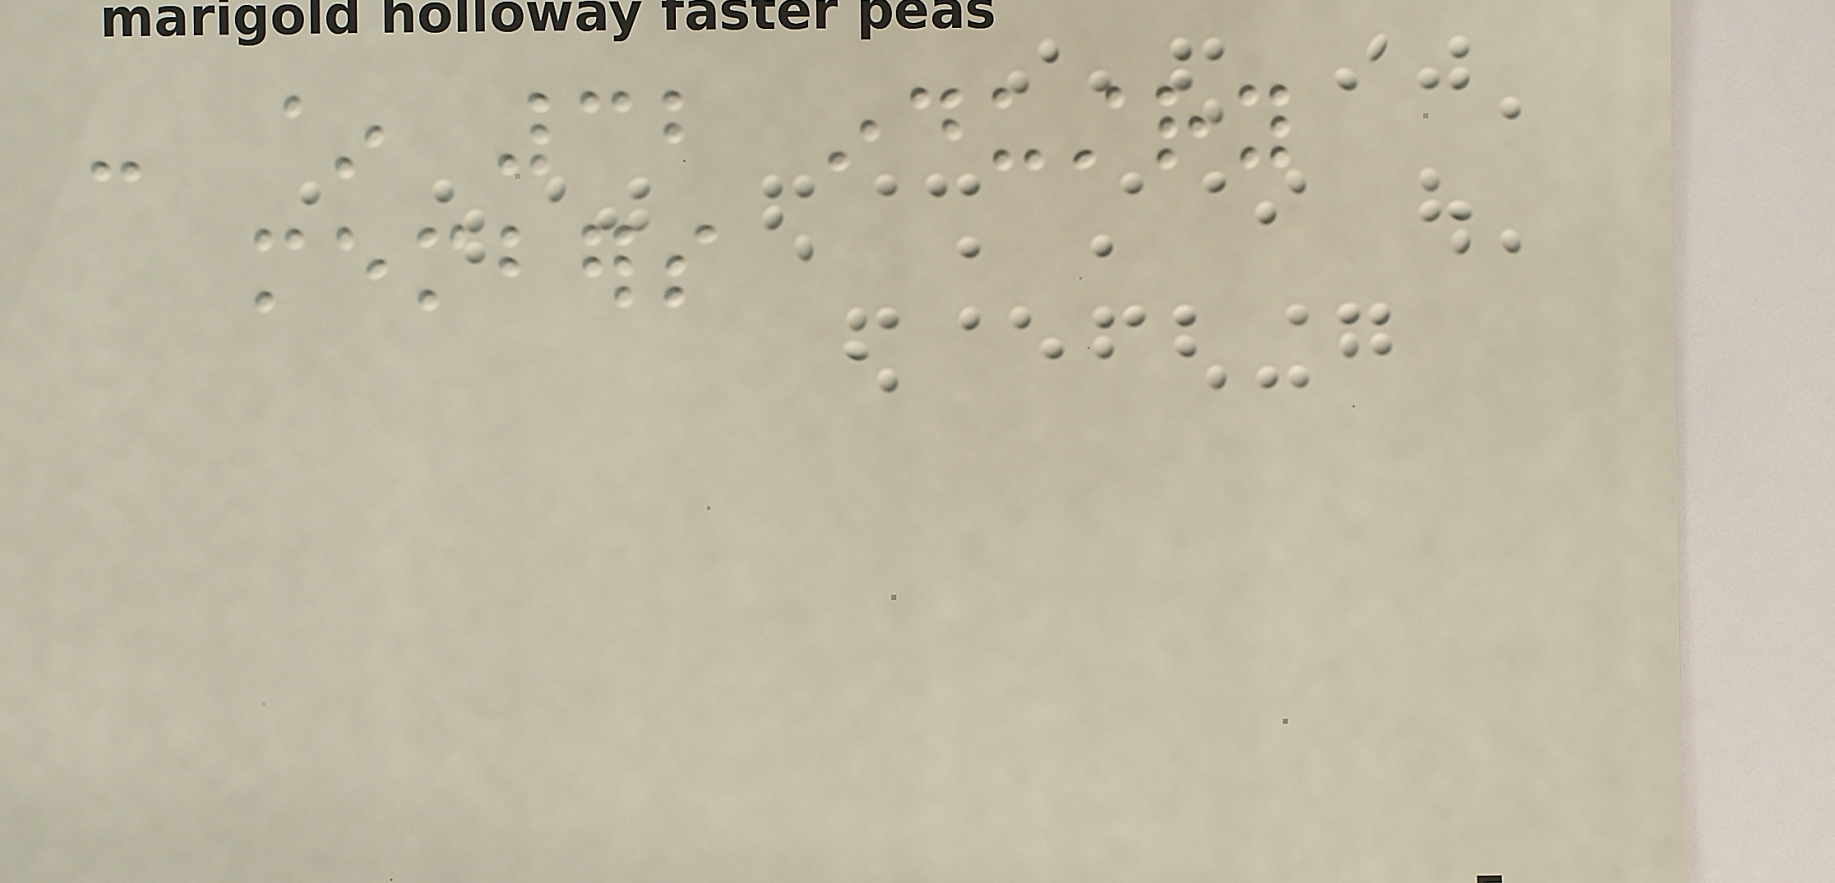- ~ 32 industry
members
